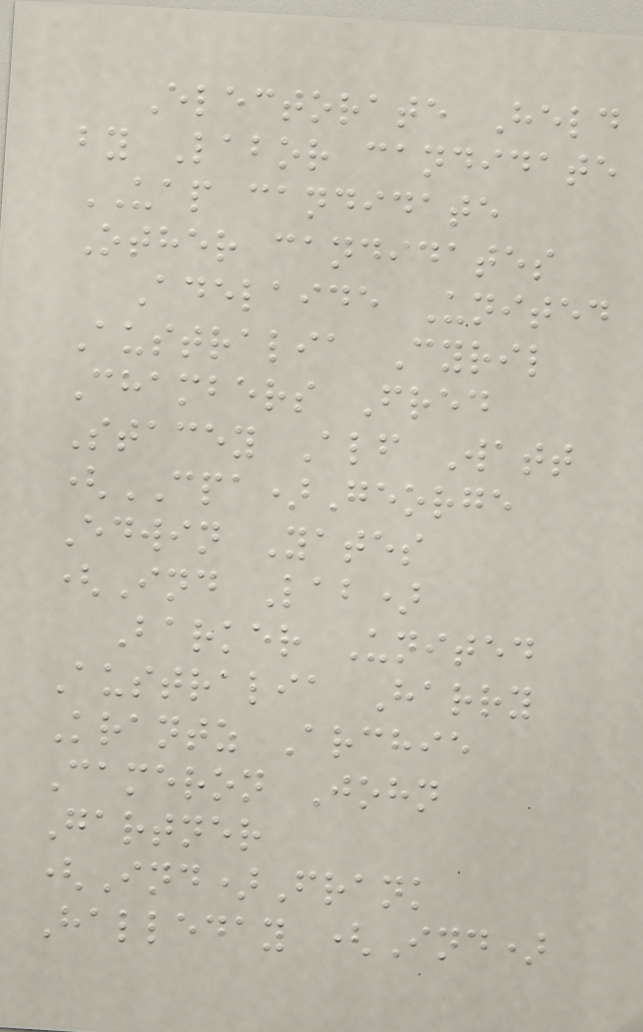Electorate Held
by Labor candidate
UAP candidate
Other candidates
Adelaide United
Australia Cyril
Chambers Fred
Stacey Alf Watt
(CPA)George
Edwin Yates
(Ind Lab)
Barker United
Australia Harry
Krantz Archie
Cameron John
Gartner
(Ind)Frank
Halleday (Ind)
